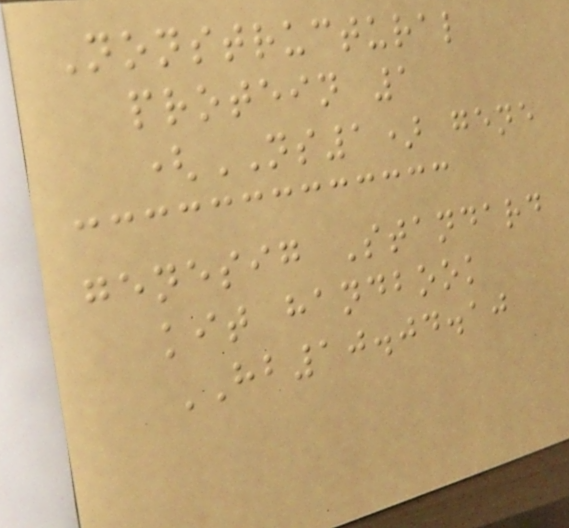Nonstructural
protein 1
(NS1) gene
genesig Standard
kit handbook
HB10.04.10
